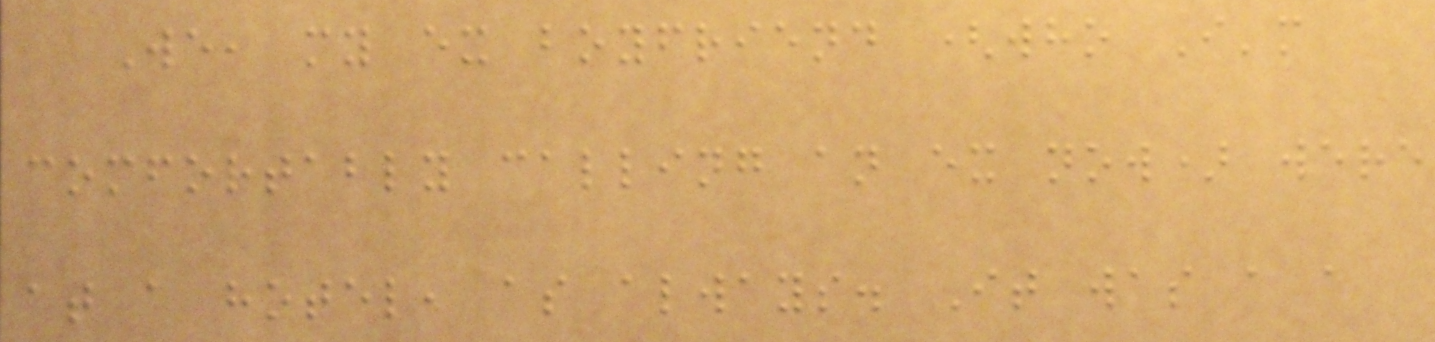We, my ex boyfriend (who I'm
comfortably calling an ex now) were
at a hotel, as always. It was a a
